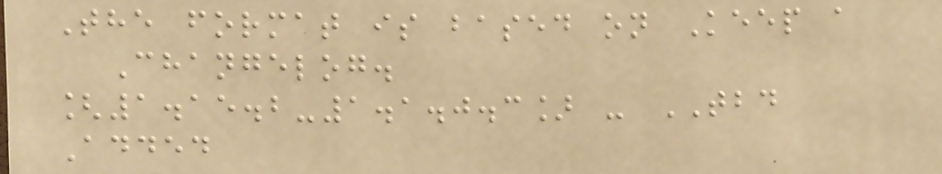The format is based on Keep a
Changelog.
[1.15.2-1.1.0.3] - TBD
Added
